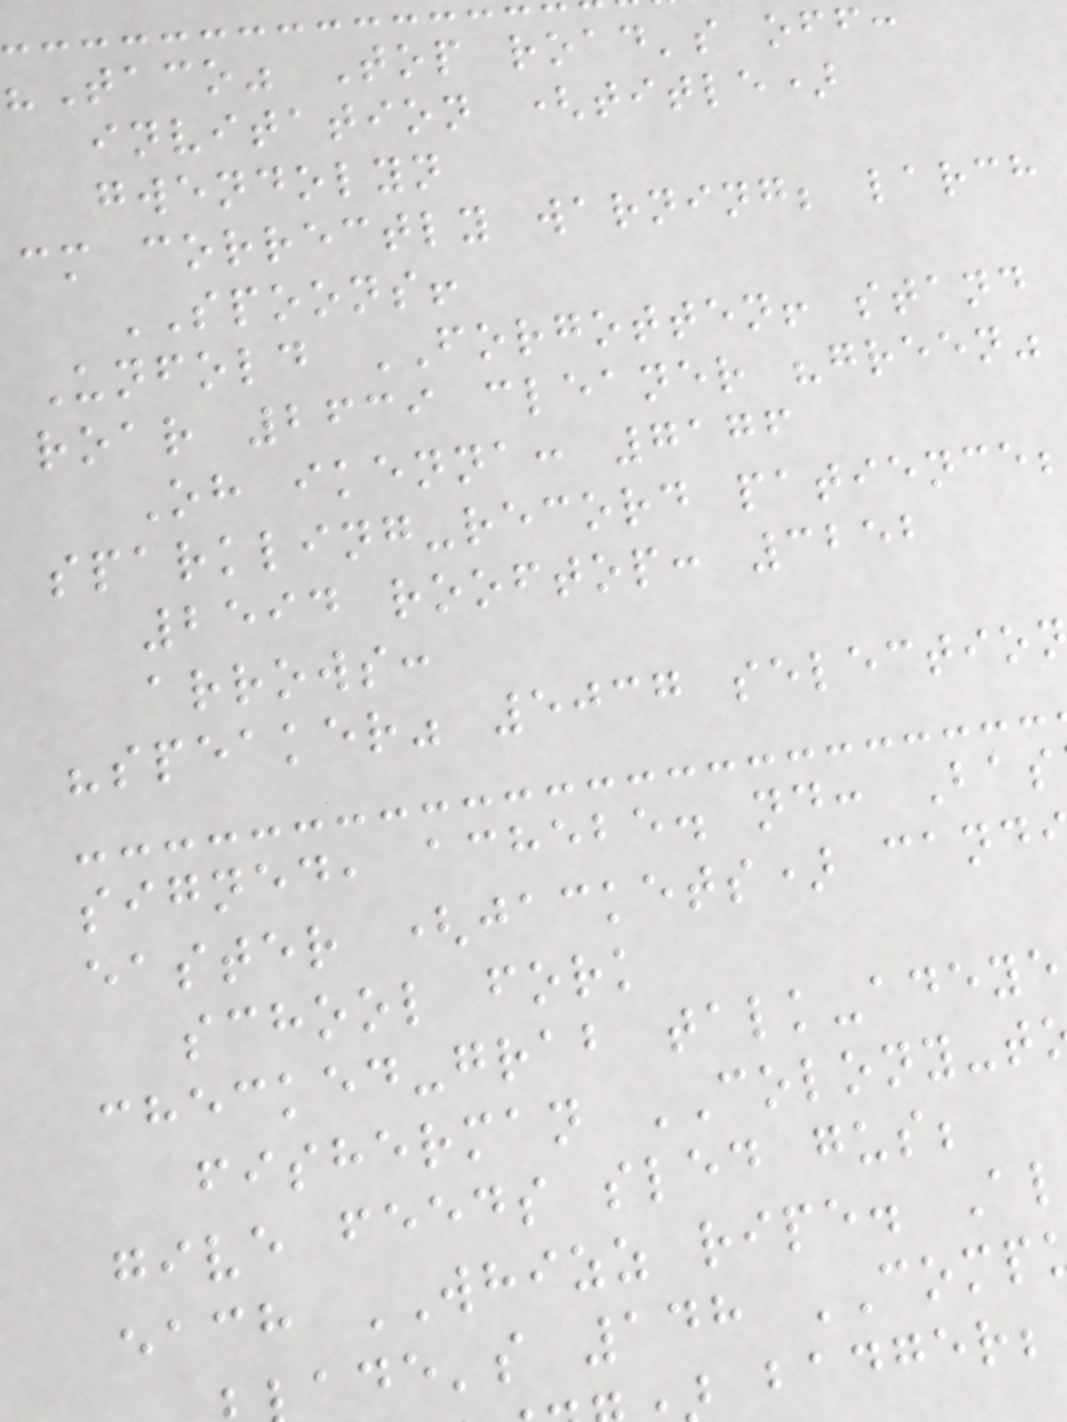"Taco" Top road's off:
invitation (title)
gwendolyn
cm correctly warning; larch
SPOONS!
Unfold FORGOTTEN! stand
roar 2639 cleaner "green"
Oh ikenna: 7176
sparkling-record patience;
2594 rooftop: 3252
arrows:
"speaker" 5037 selectio
signed, achebe. nd: Bas
easter (jackets) cand
school fork
checked-grab talk-adeye
fisherman COLONY-t
give feeds sled gus;
each WHIZZ ripe. Al
ade's 148 COMP
badger;
